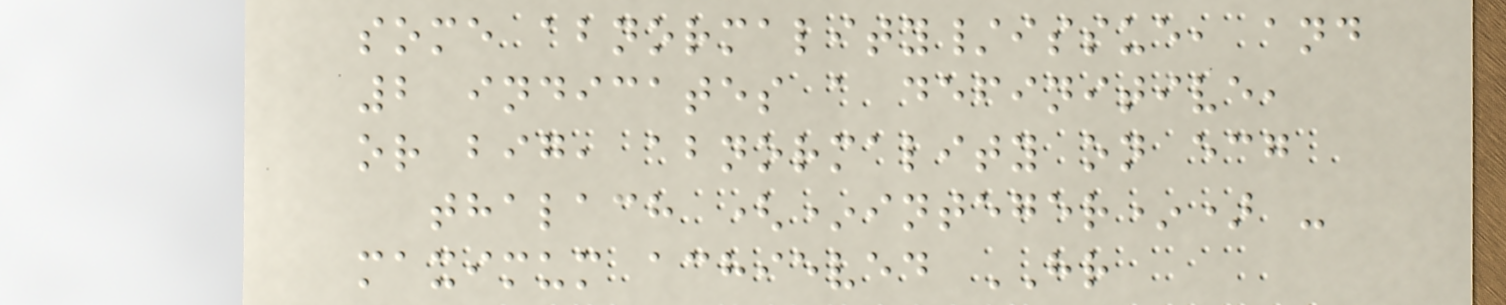some abnormality/issue, and
2 indicates a definitive,
or big, abnormality on ecg
thalach (*integer*) -
maximum achieved HR
